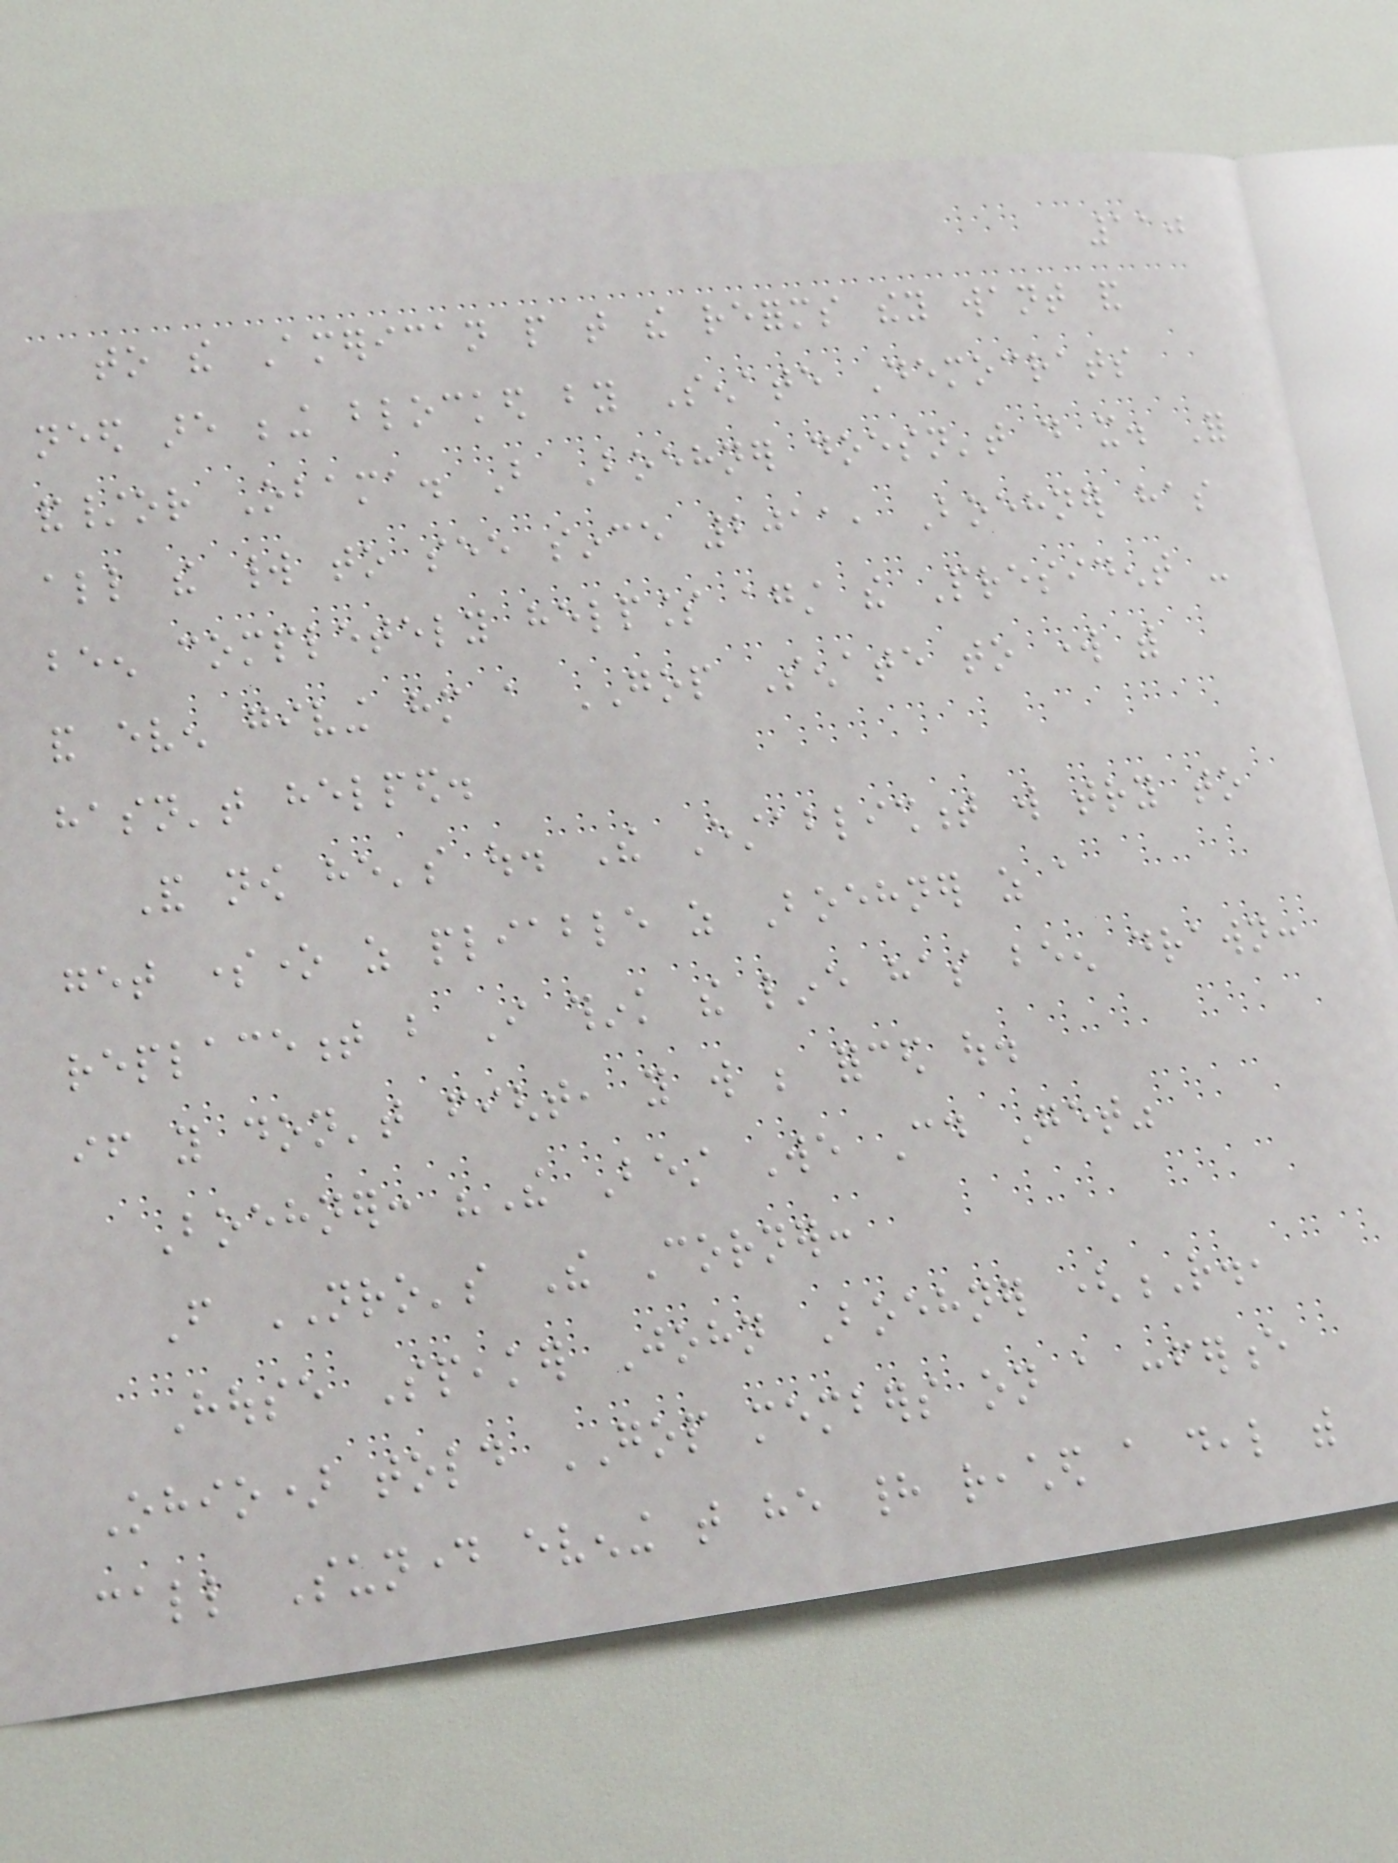110
to the American people that the reforms they want and
need are being blocked by Senate Democrats
and/or Obama. But Boehner doesn't do it. For
all the world to see since 2011, Boehner has
been completely helpless against the President -
and even giving him a GOP Senate to work with
hasn't helped.
And now he's out. The Establishment will try to
get someone as pliable as Boehner as a
replacement but I think the line has been drawn:
if you don't fight, you will be forced out.
Boehner: "The Best We Could Get"
From NRO's The Corner:
House Speaker John Boehner (R.,
Ohio) told GOP members on a conference
call Sunday evening that he had reached a deal with
